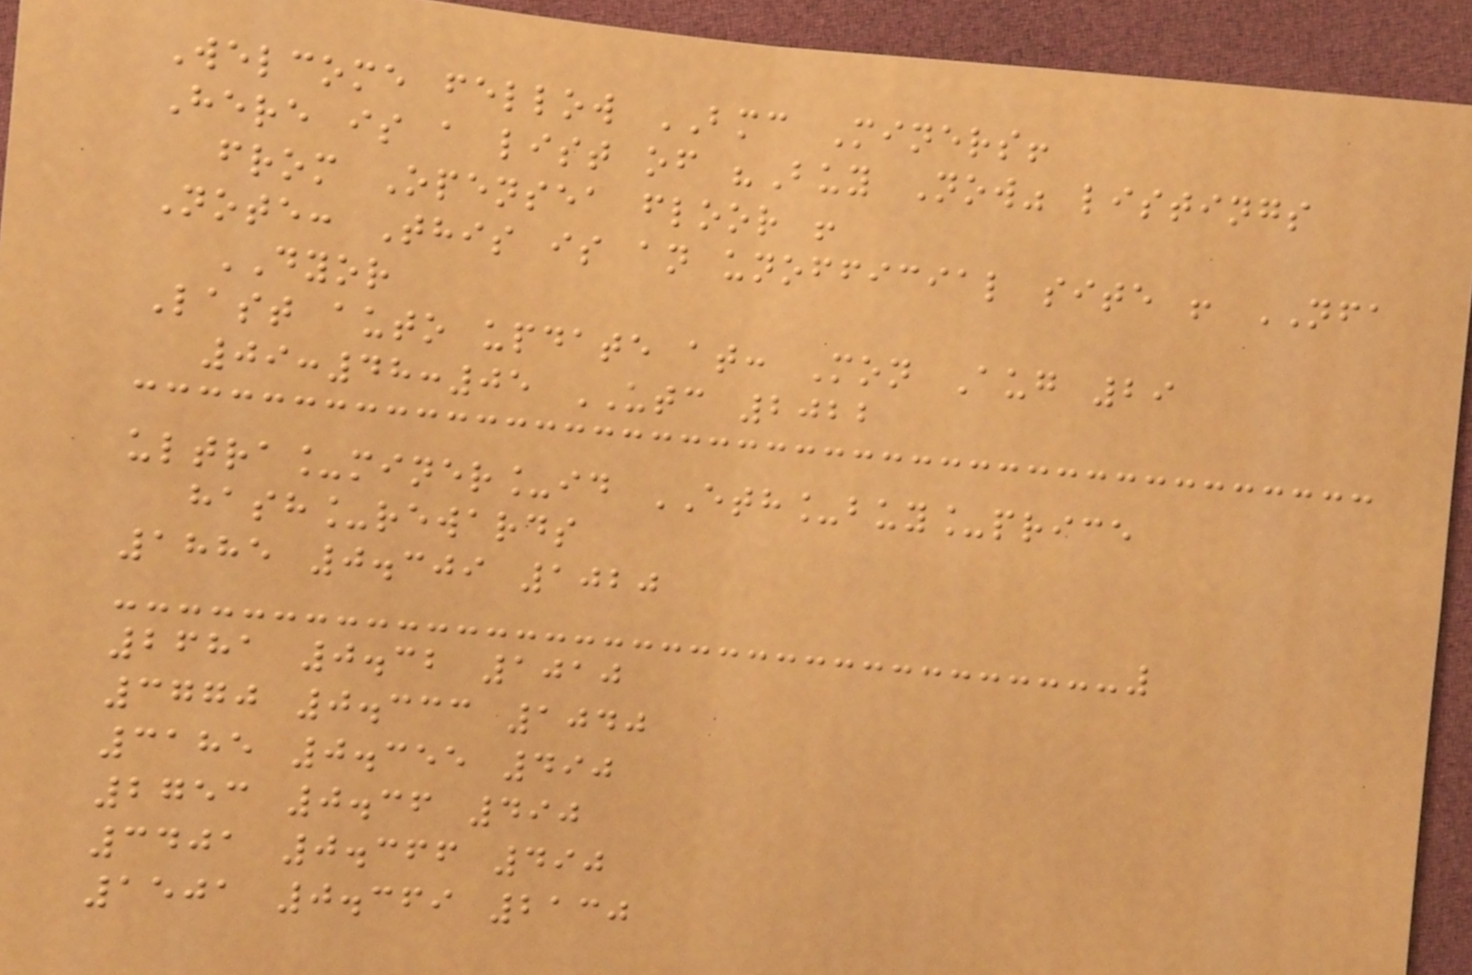Welcome fellow BMC Miners!
Here is a list of "Buy Now" listings
from Opensea floor !
Note: This is an unofficial site ! NFA
DYOR
Last auto update at: Mon Aug 29
09:48:05 UTC 2022
ultra_miner_id ETH_buy_price
hash_rewards
1885 0.309 1020
2681 0.32 1010
3770 0.333 1040
3185 0.355 490
2753 0.36 490
3401 0.366 490
1501 0.369 2130
